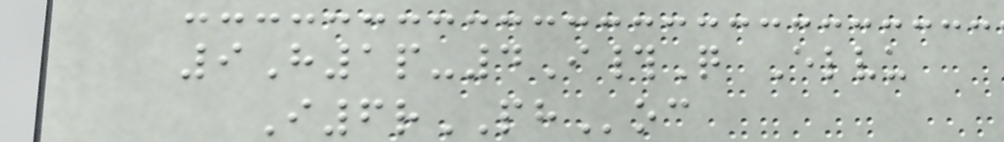9H1p-4I#Q Elvu
I6rPHoc
